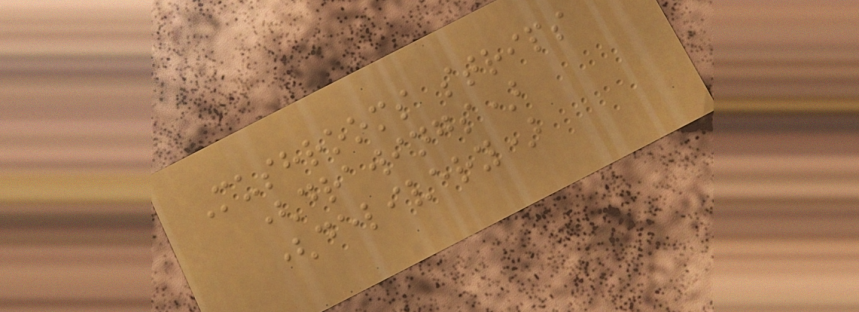Mushrooms strips
(drawings)
(delivery)
